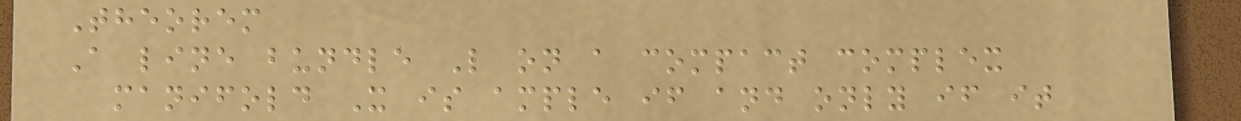Theorem
A line bundle L on a compact complex
manifold X is ample if and only if it
